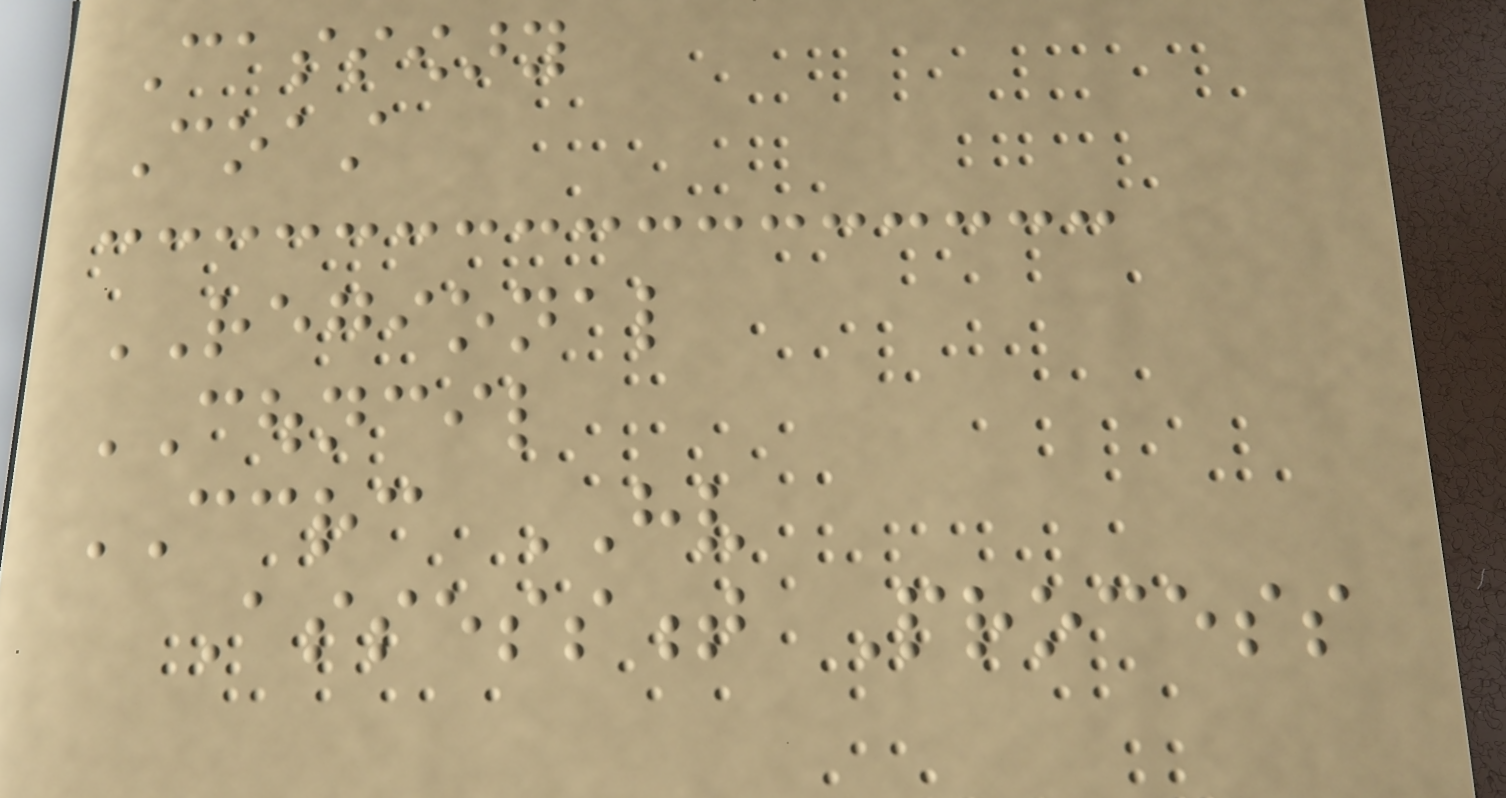Cassowary
Coast
REGIONAL
COUNCIL
CCRC HV
Assessment Process
